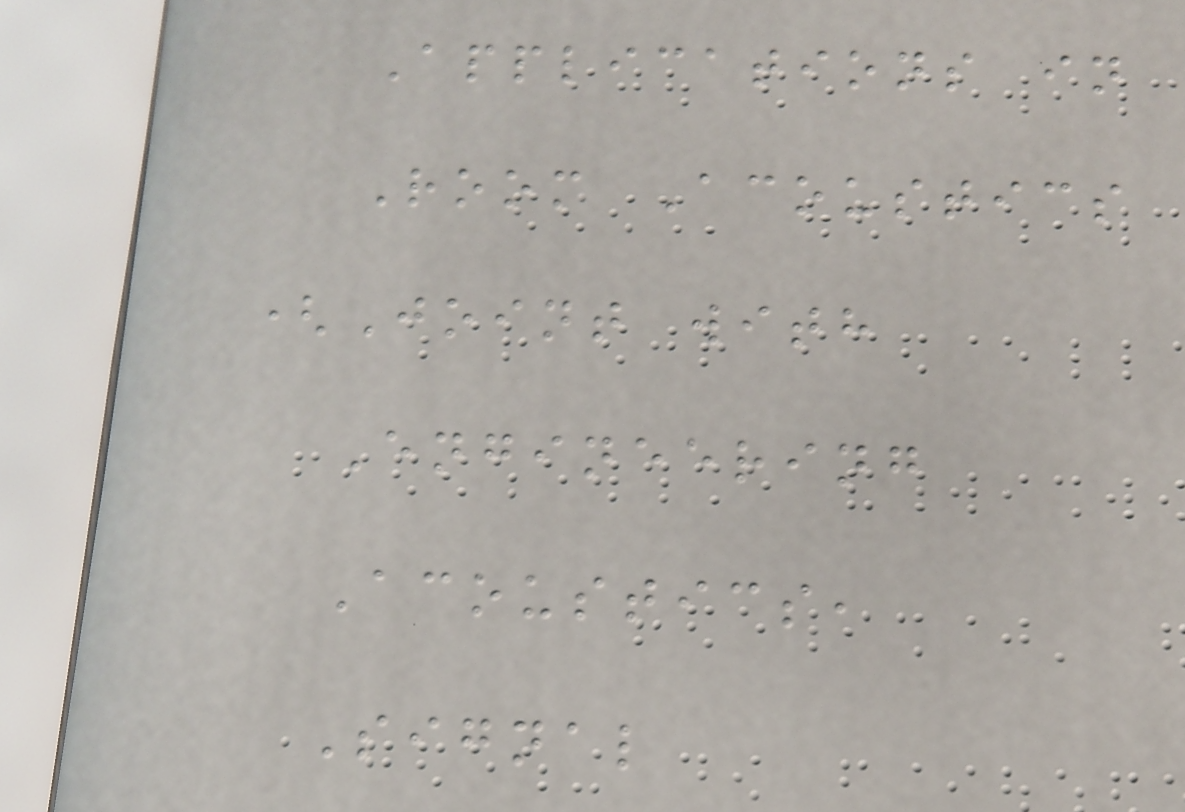Applications in
Room Acoustics
(Joint with
Engineering
Acoustics,
Signal
